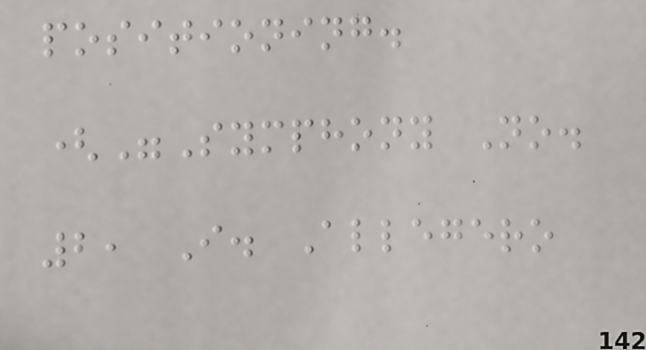positioning.
("Symphony No.
2, I. Allegero
